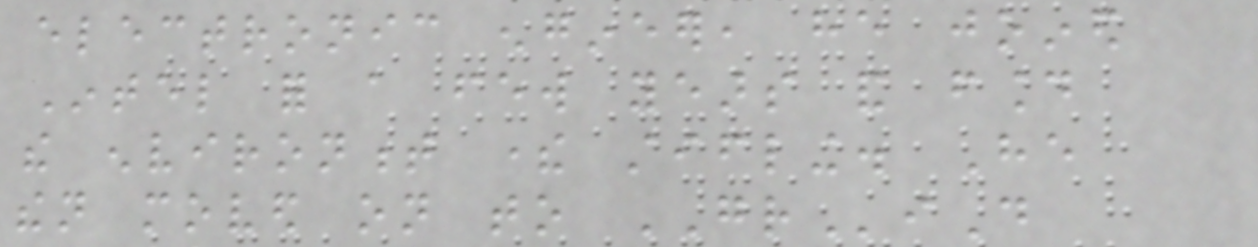electronic engineer, he joined
Intel for a few years and found
the environment there stifling. He
then moved on to GRiD
